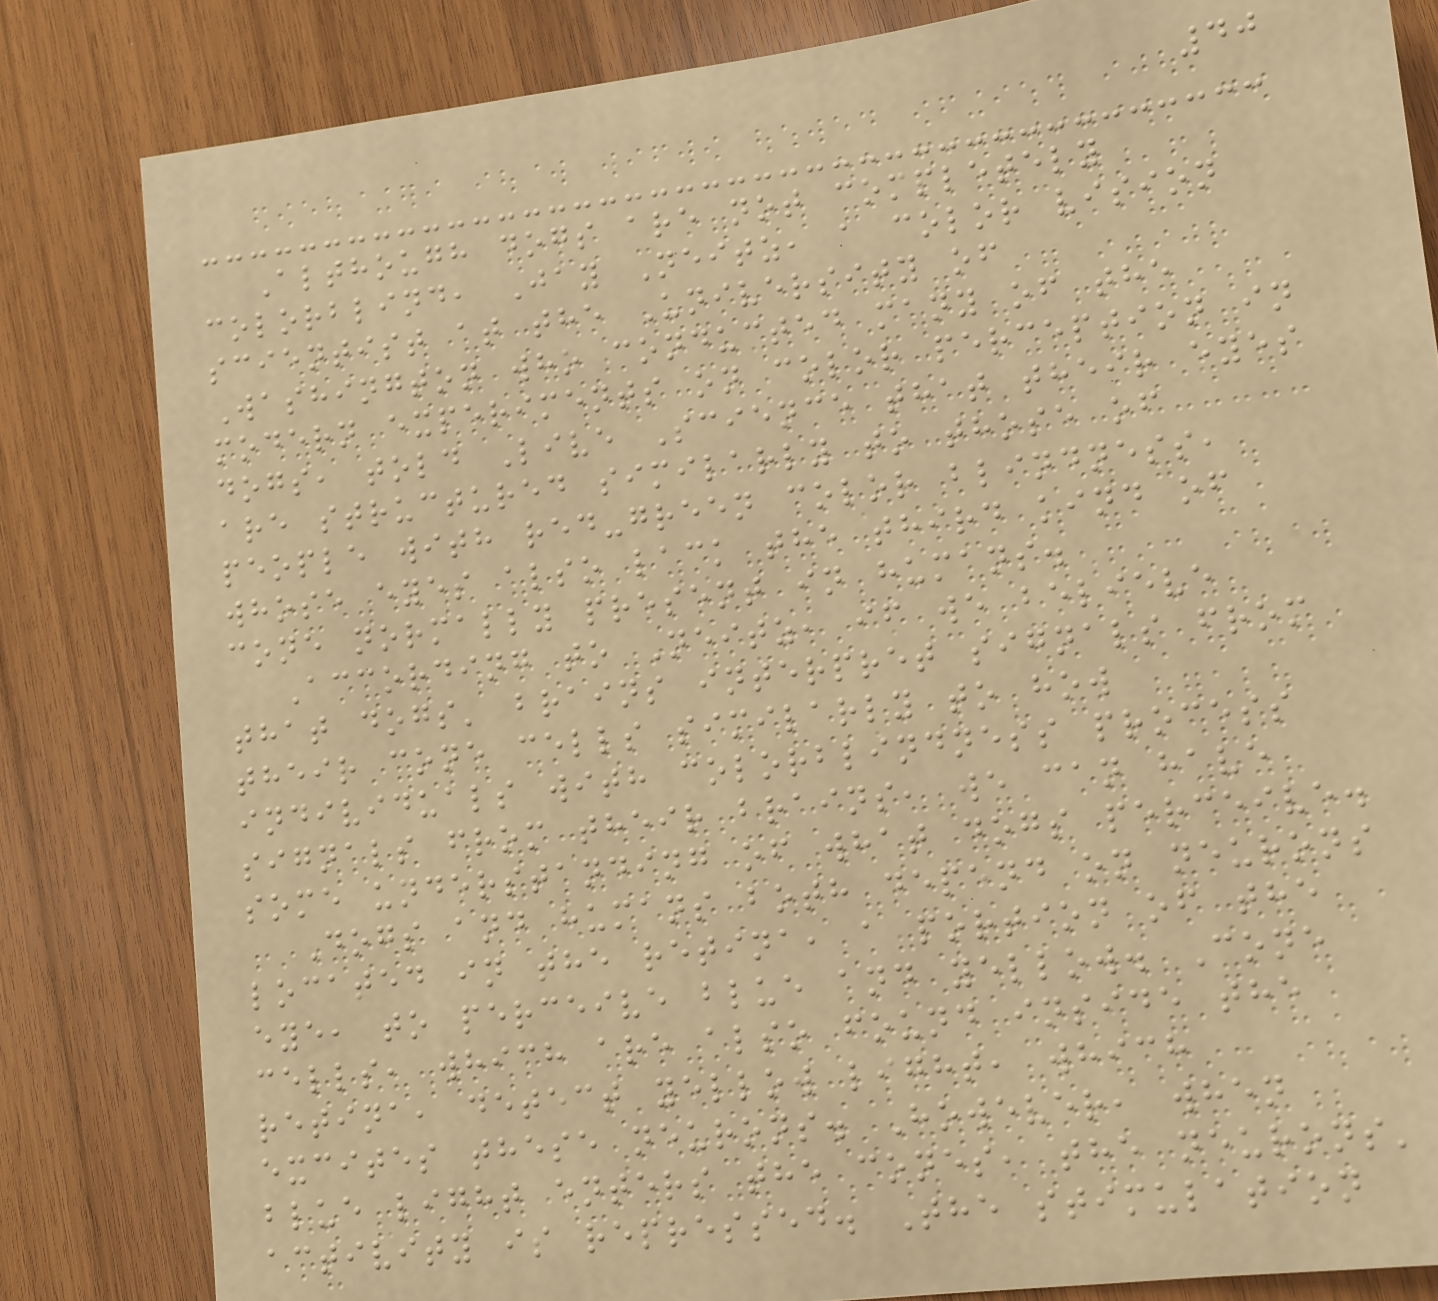40
Although dogs are not completely
colorblind, Jay Neitz, a color vision
scientist at the University of
Washington who conducted many of the
modern experiments on color perception in
dogs, told Live Science that their eyes
are structured similarly to those of
people with red-green color blindness,
whose eyes also lack the third kind of
cone normally present in humans.
According to Neitz, if we believe
that dogs' brains interpret signals from
their cone cells similarly to how
individuals with colorblindness process
signals from their brains, we can have
some understanding of what dogs perceive.
Dogs and humans both depend on neurons
located in the retina, a portion of the
eye, to perceive blue and yellow. Cone
cells, which are also found inside the
retina, detect yellow light, which
excites these neurons. However, when
blue light enters the cones, the neurons'
activity is repressed. The stimulation
